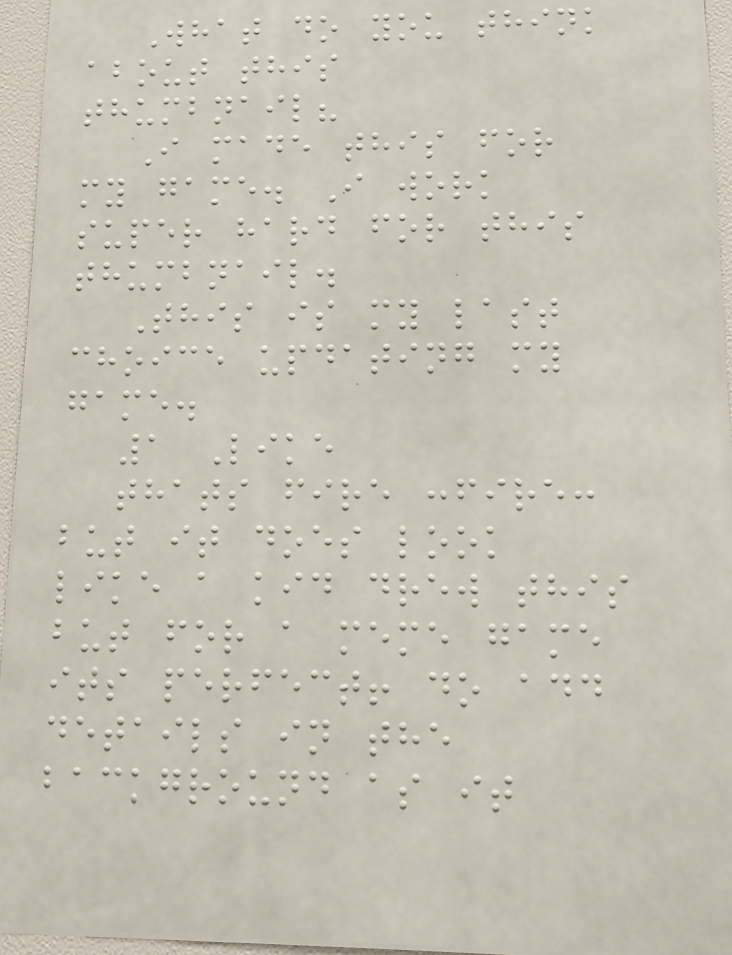What do you think
about this
thumbnail?
I made this for
my game. I work
super hard for this
thumbnail.
This is my last
choice updating my
game.
1 Like
thats fire :fire:
but it does look
like a kid drew this
but for a meme game
its perfect! do add
details in the
background as it
